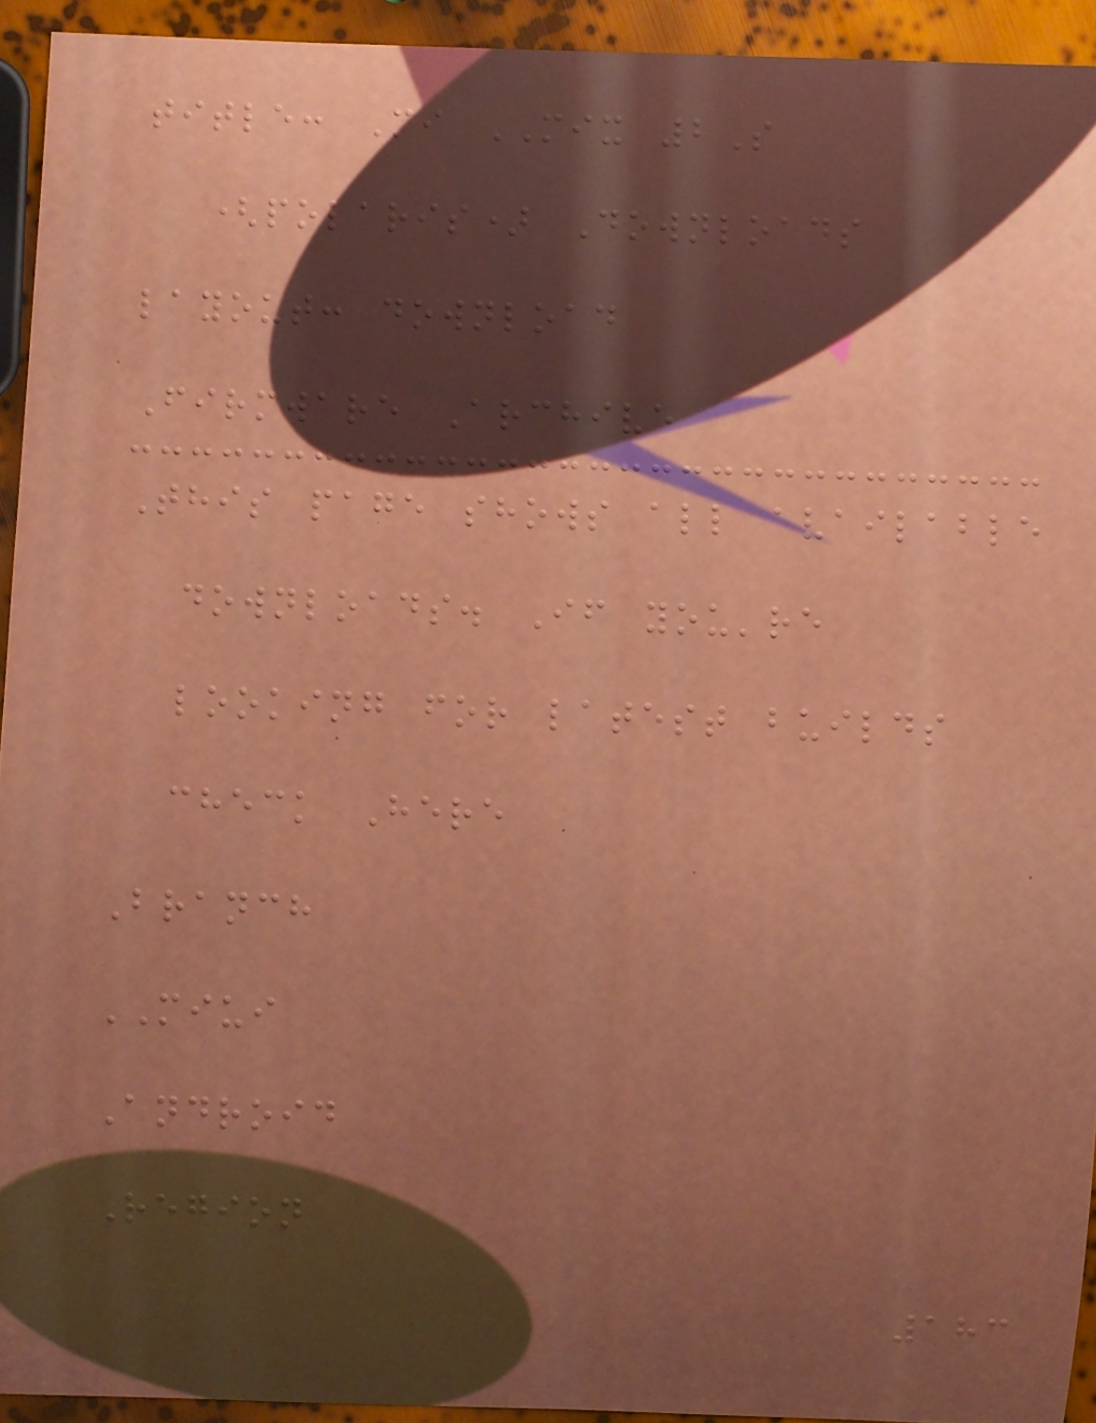title: Mi MIX 2S
(polaris) Downloads
layout: download
Firmware Archive
This page shows all available
downloads. If you're
looking for latest builds
check Here
Branch
MIUI
Android
Region
183
